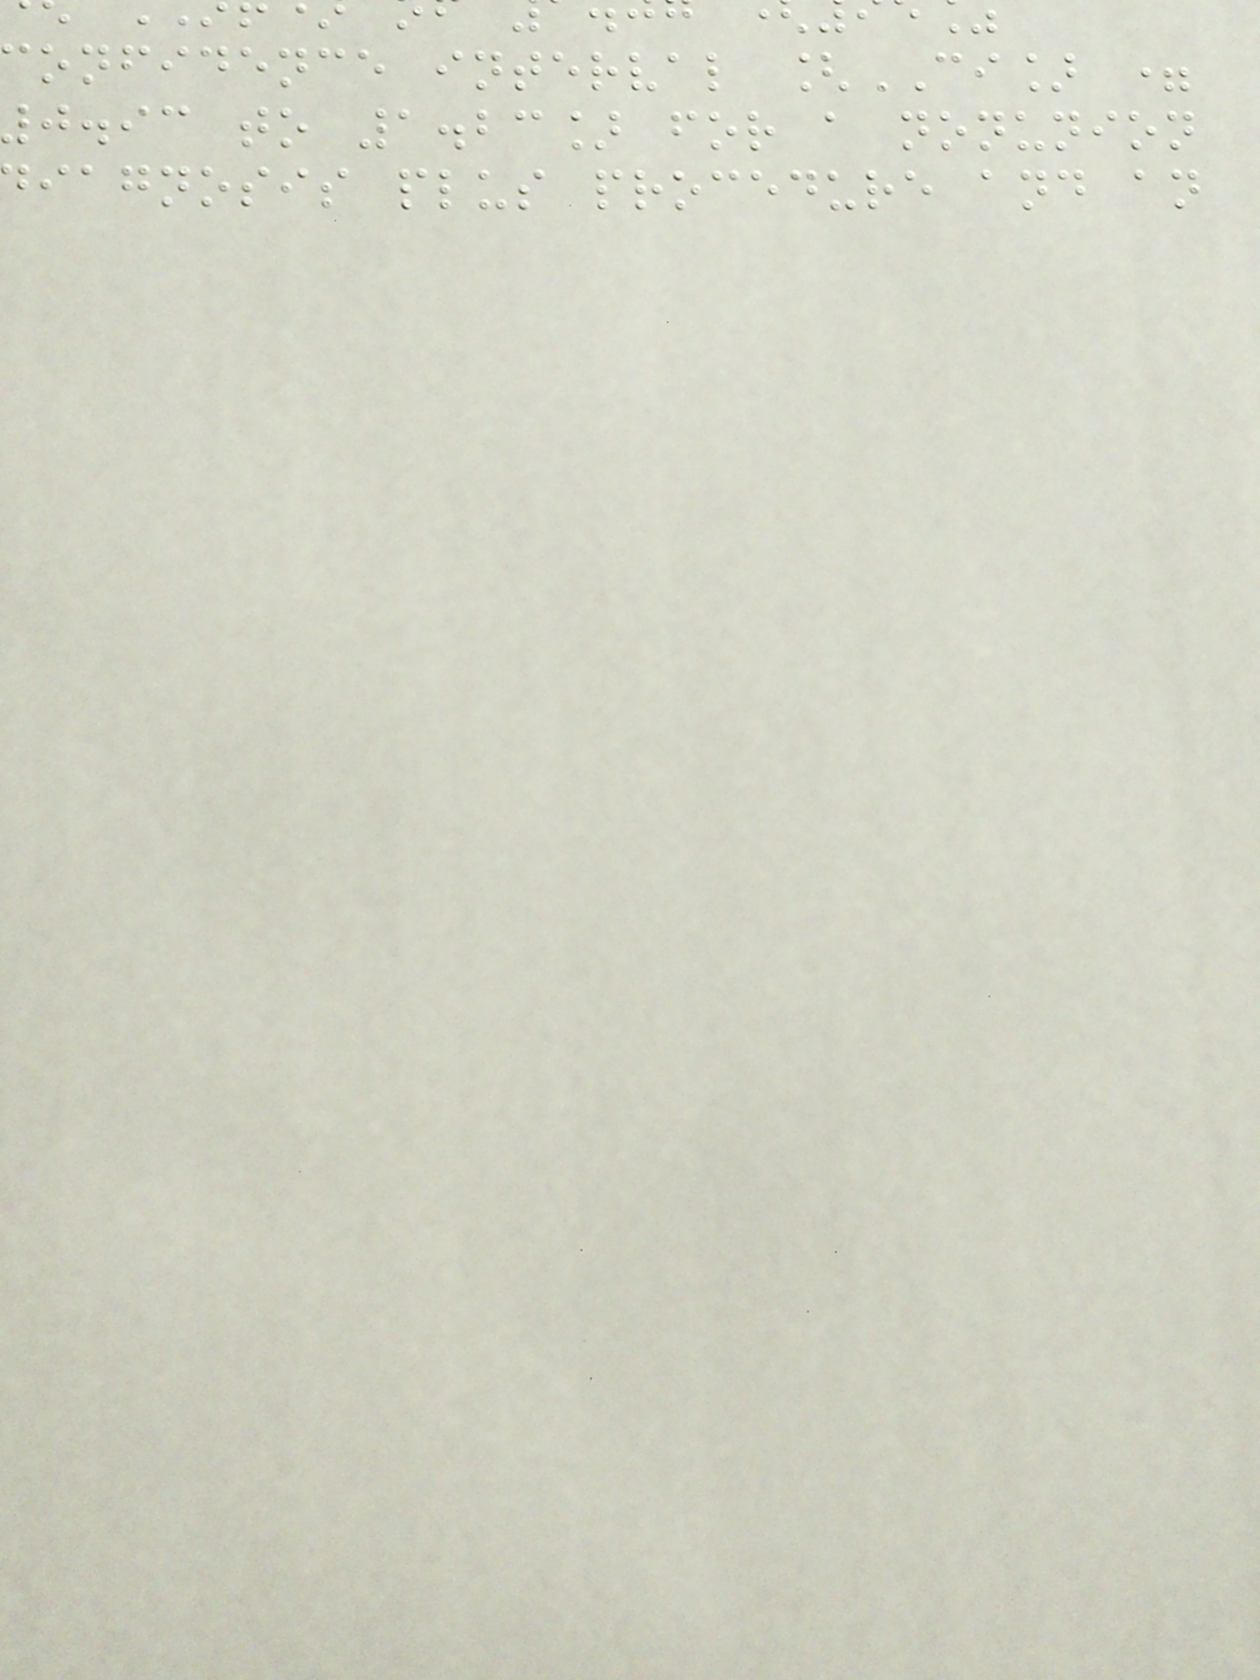onfidence interval [CI] =
j.ic to 1.23] for a nonunion
iagnosis plus procedure and an
